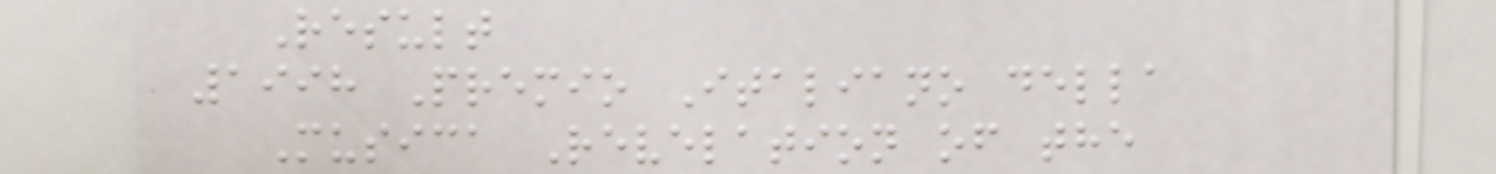Result
1998 Premio Italiano della
Musica Revelation of the
